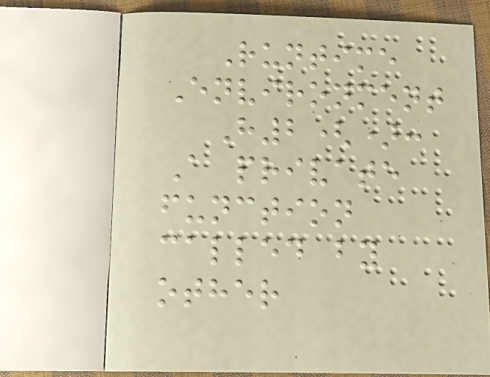Runtime
Environment
H2():
A private
function
called by
other
